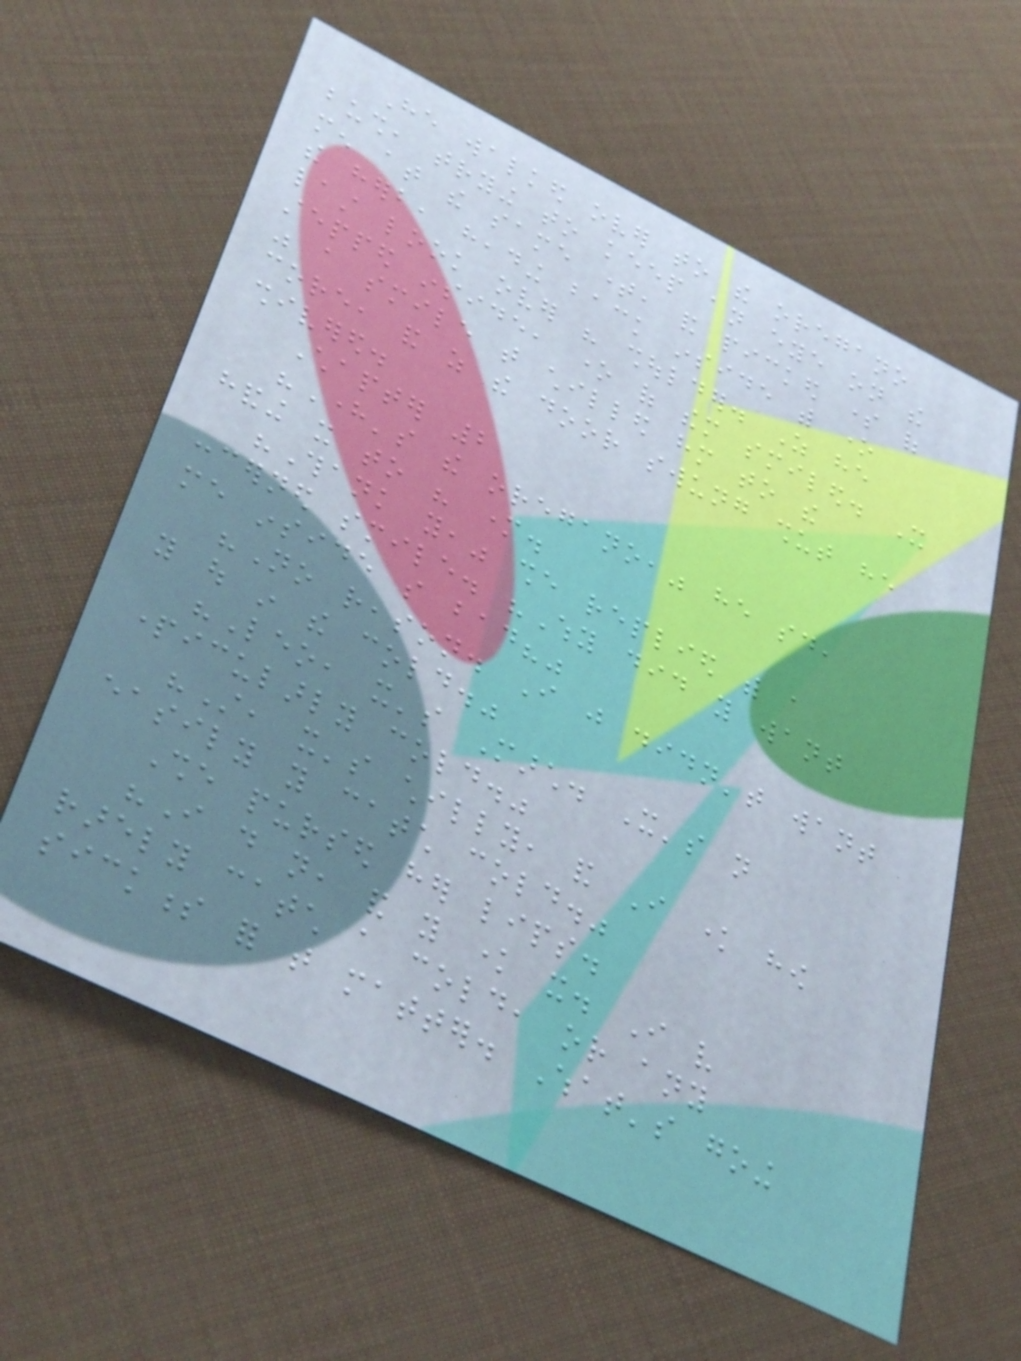He walked over to the oregano
bush, trying to keep an eye on the
men at the same time, and picked some of
the herb, heading back inside with one
last look over his shoulder. As he
stepped inside, one of them smiled. It
was a smile that chilled him to the
core, and as the door swung shut he
shivered.
Chapter 2
"Here's the oregano," he said,
handing it to his mother.
"Thank you," she replied with a
concerned smile. "Why did you want
me inside so bad?"
"No reason. I just didn't want
you out in the cold."
"Leo, it's March. It's not
particularly cold."
"Still, it's chilly, and I know how
easily you catch cold."
She pursed her lips.
"I do not, and you know it. I very
rarely catch a cold, or any
sickness for that matter. What's going
